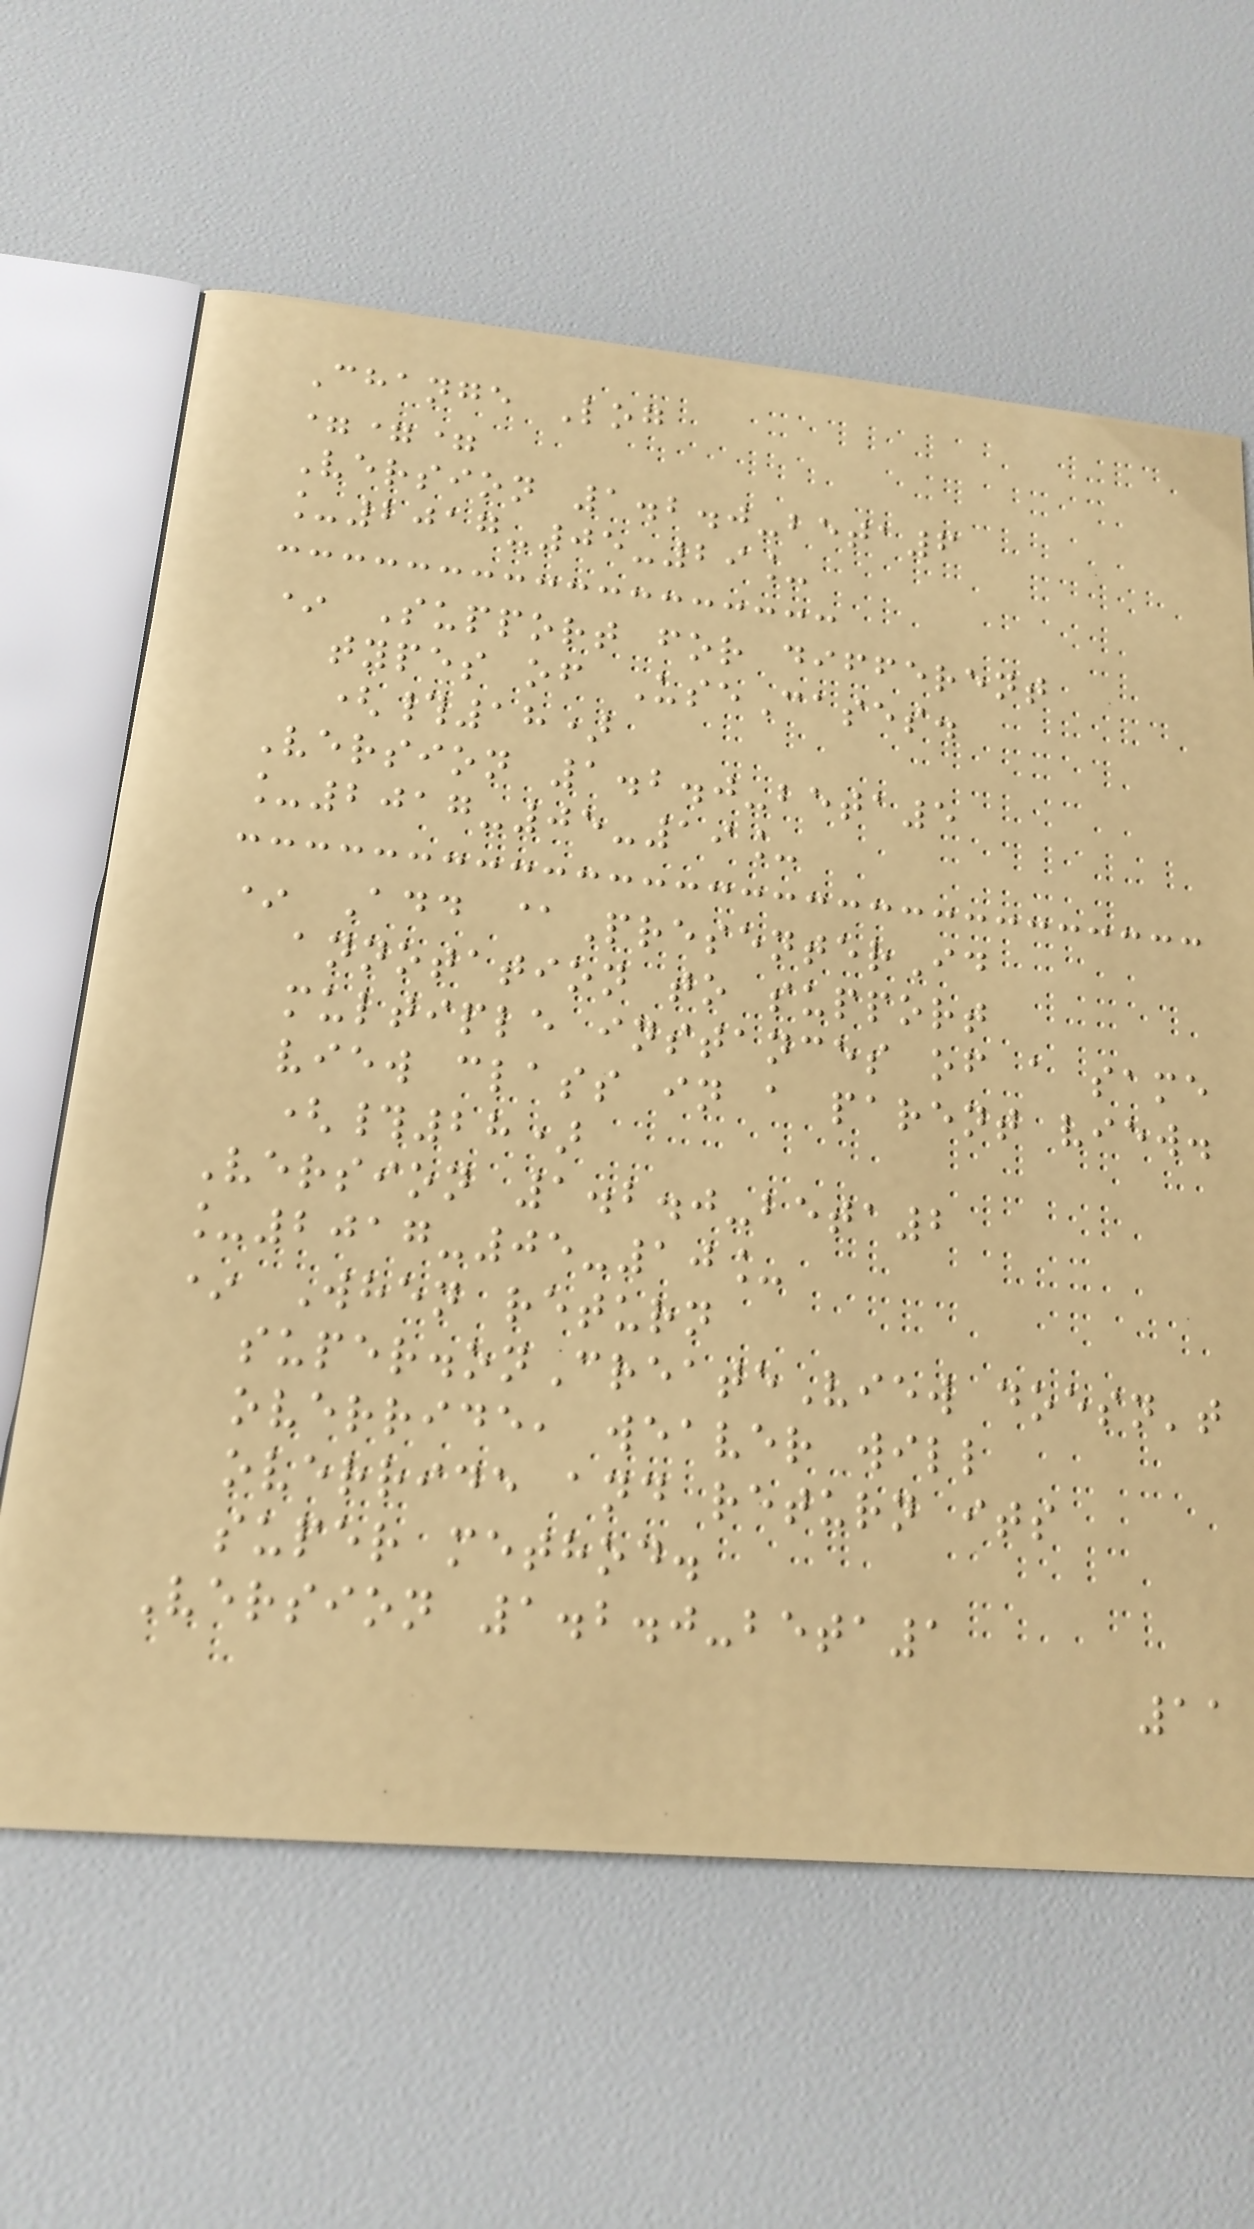Change Log
===
Version 1.2.0-beta6
_2017-05-29_
* Support for different
types of UseCases.
(#18)
Version 1.2.0-beta5
_2017-05-19_
* Add @PresenterId
annotation to support
multiple instances of a same
view class in a parent view.
(#28)
Version 1.2.0-beta2
_2017-05-10_
* When return
super.onCreateView doesn't
override, weaver will
override and return its
super method.
Version 1.2.0-beta1
11
